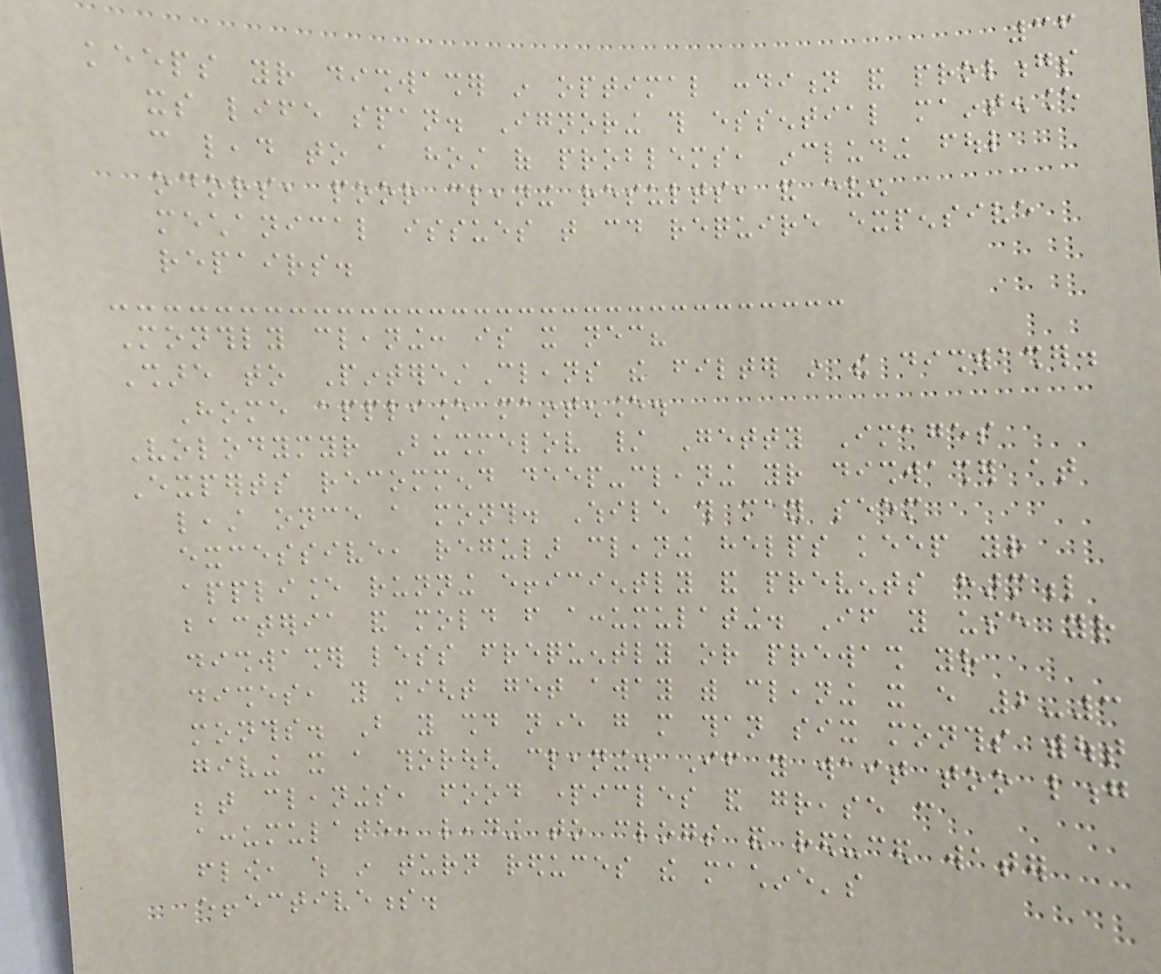36
keeps your dishwasher in optimal condition and prolongs
its life span. Ignoring this essential maintenance
can lead to a host of problems, including foul
odors, poor cleaning results, and even
mechanical issues that could require expensive
repairs.
Monthly cleaning: is it necessary?
Share to PinterestCleans the filter in the dishwasher.
Home appliance maintenance.
Volodymyr Bushmelov / Getty Images
Experts recommend deep-cleaning your dishwasher at
least once a month. While this may seem
excessive, regular cleaning helps keep your
appliance running efficiently and prevents harmful
bacteria and mold from accumulating. If you use your
dishwasher less frequently or prewash your
dishes, you might get away with cleaning it every 2-3
months. But you should never go more than six months without
giving it a thorough cleaning. If you wait too long
between cleanings, food particles and grease can
accumulate, leading to clogs and reduced water
flow, which in turn reduces the machine's
effectiveness.
